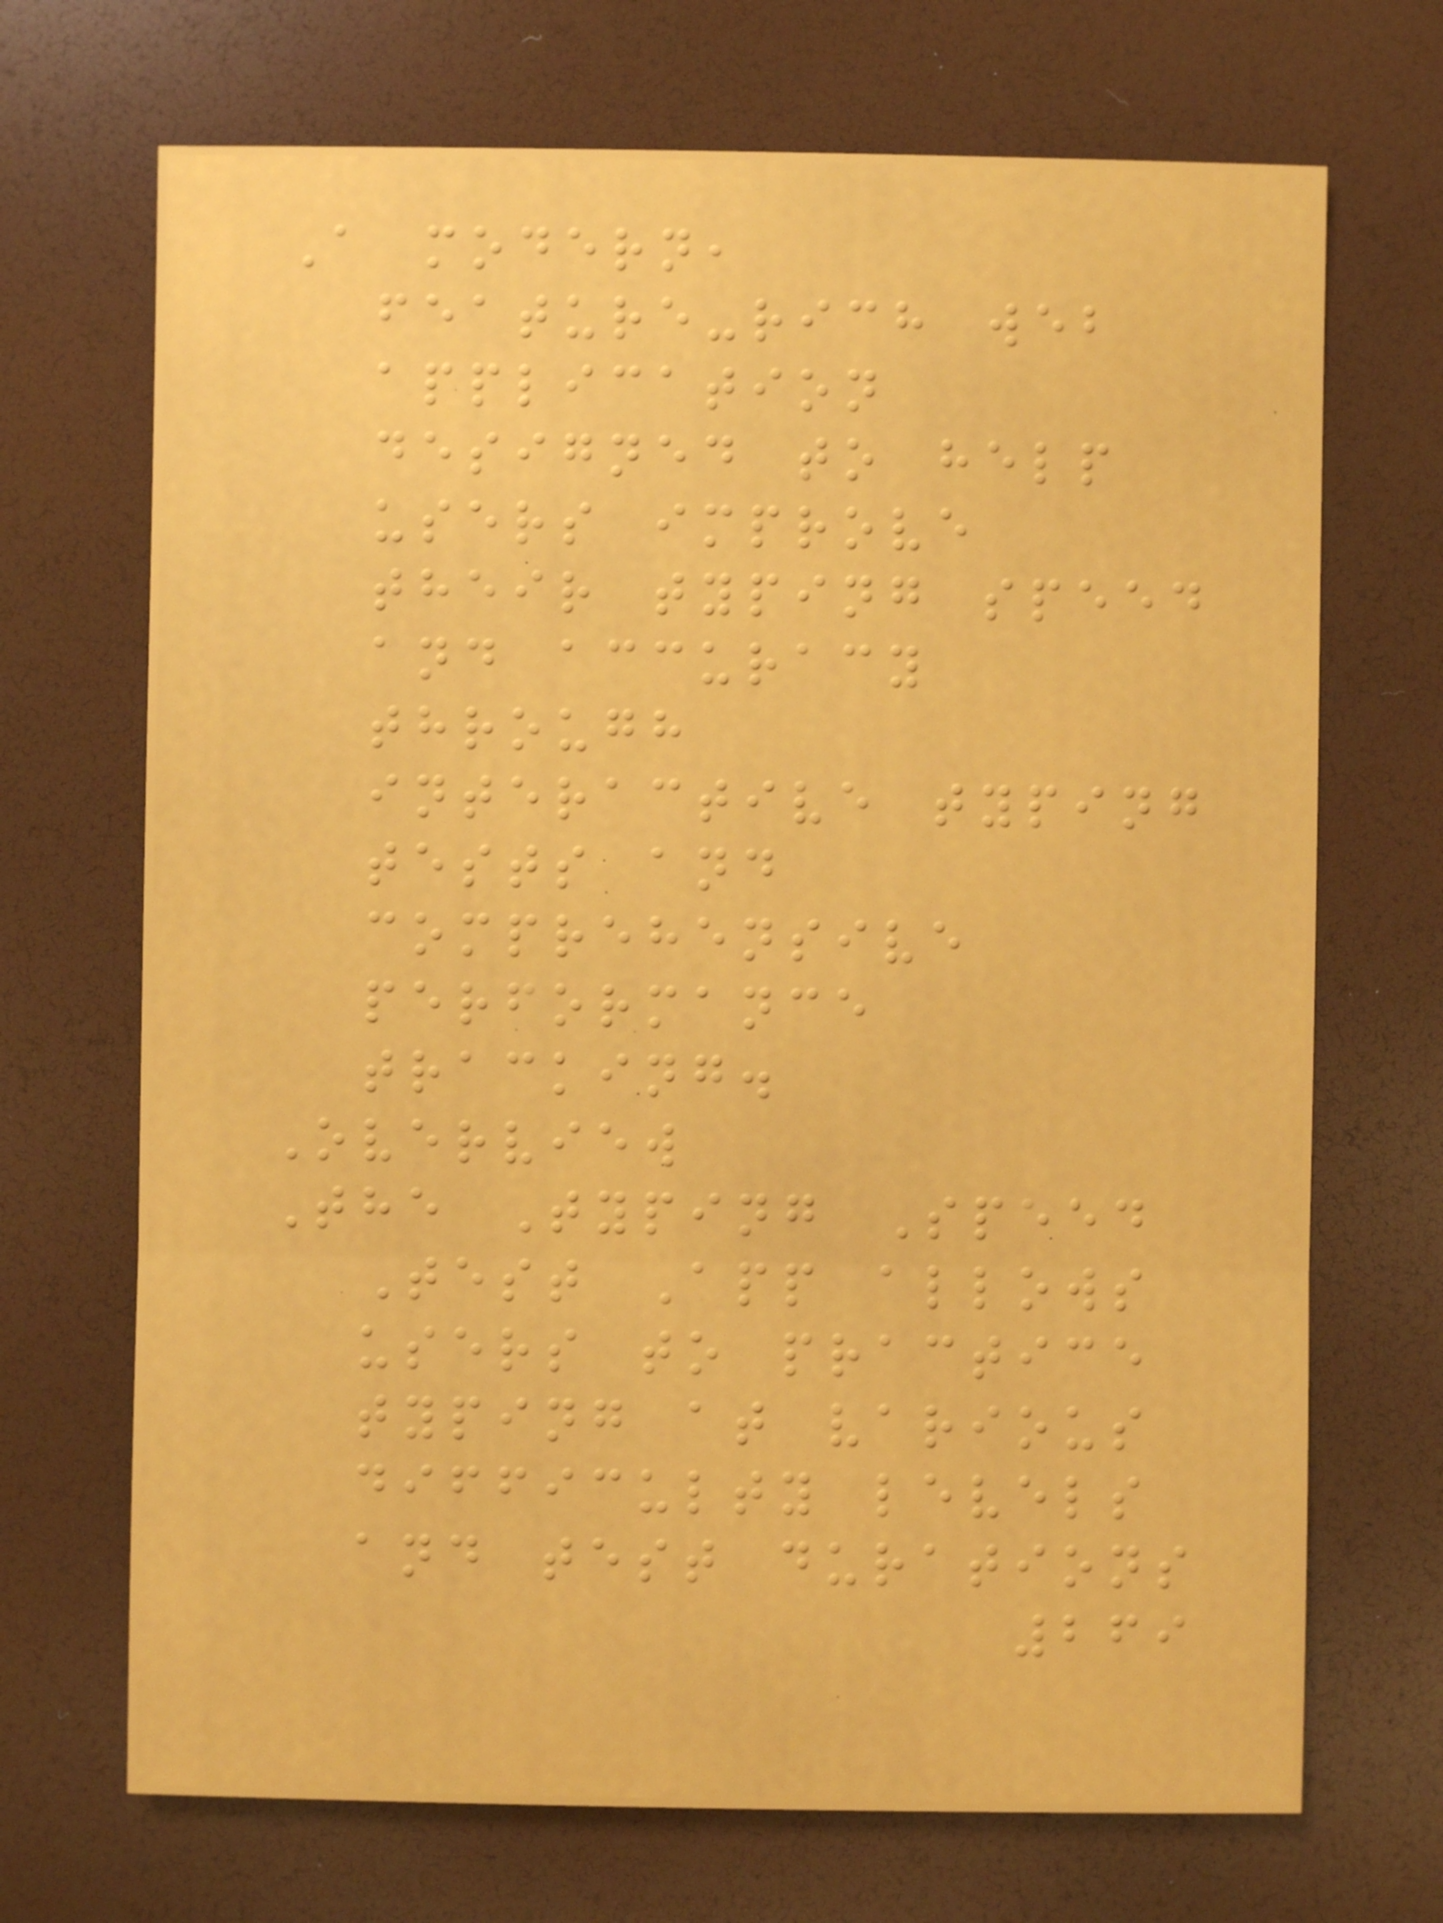A modern,
feature-rich web
application
designed to help
users improve
their typing speed
and accuracy
through
interactive typing
tests and
comprehensive
performance
tracking.
Overview
The Typing Speed
Test App allows
users to practice
typing at various
difficulty levels
and test durations
269
